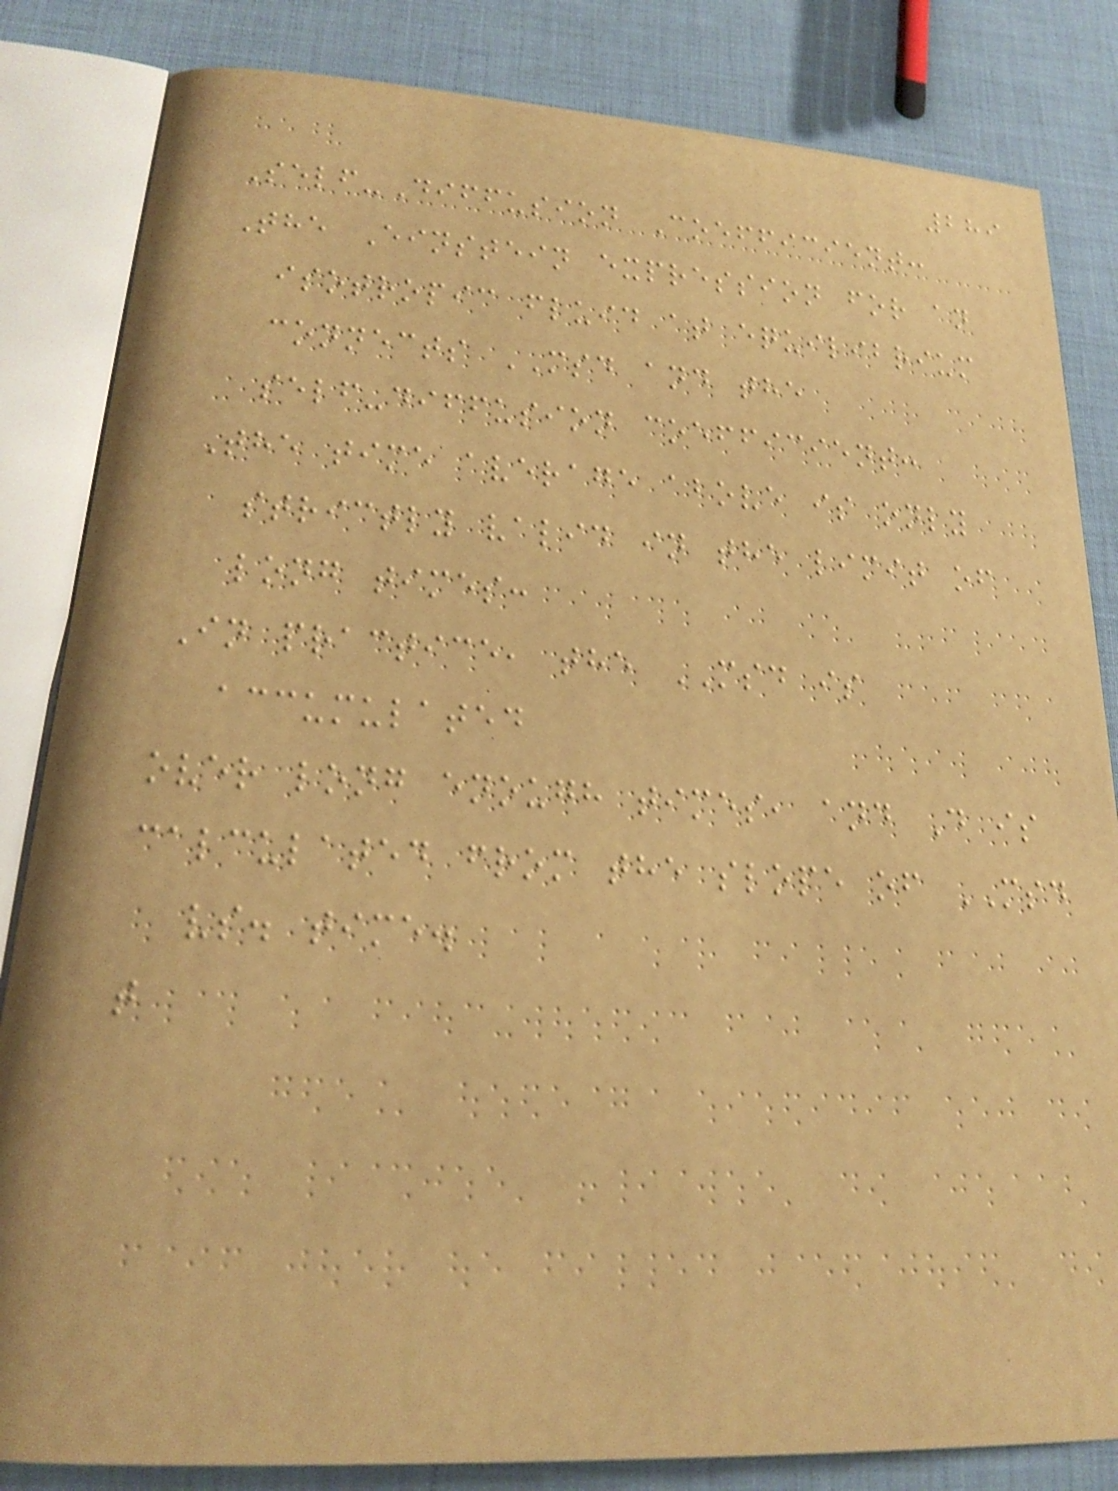289
Self-Diffusion Coefficient:
The Einstein expression for an
isotropic fluid at equilibrium
connects MSD and the
self-diffusion coefficient:
The time average above is only
strictly valid in the limit of
long times:
In practice, the MSD is
accumulated
over long enough times, and D is
calculated from the slope of MSD
vs. time.
t
